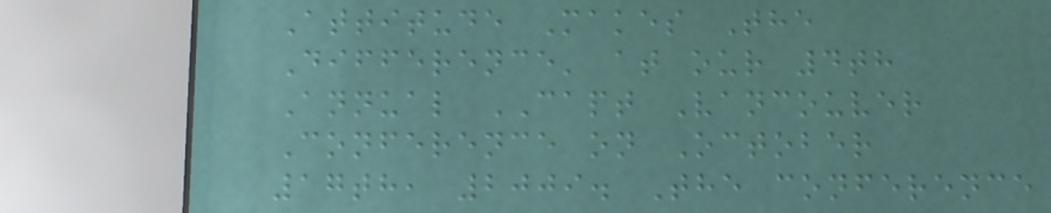Attitude Makes The
Difference' at our 4th
Annual CAPT Vancouver
Conference on October
17th, 2009. The conference
